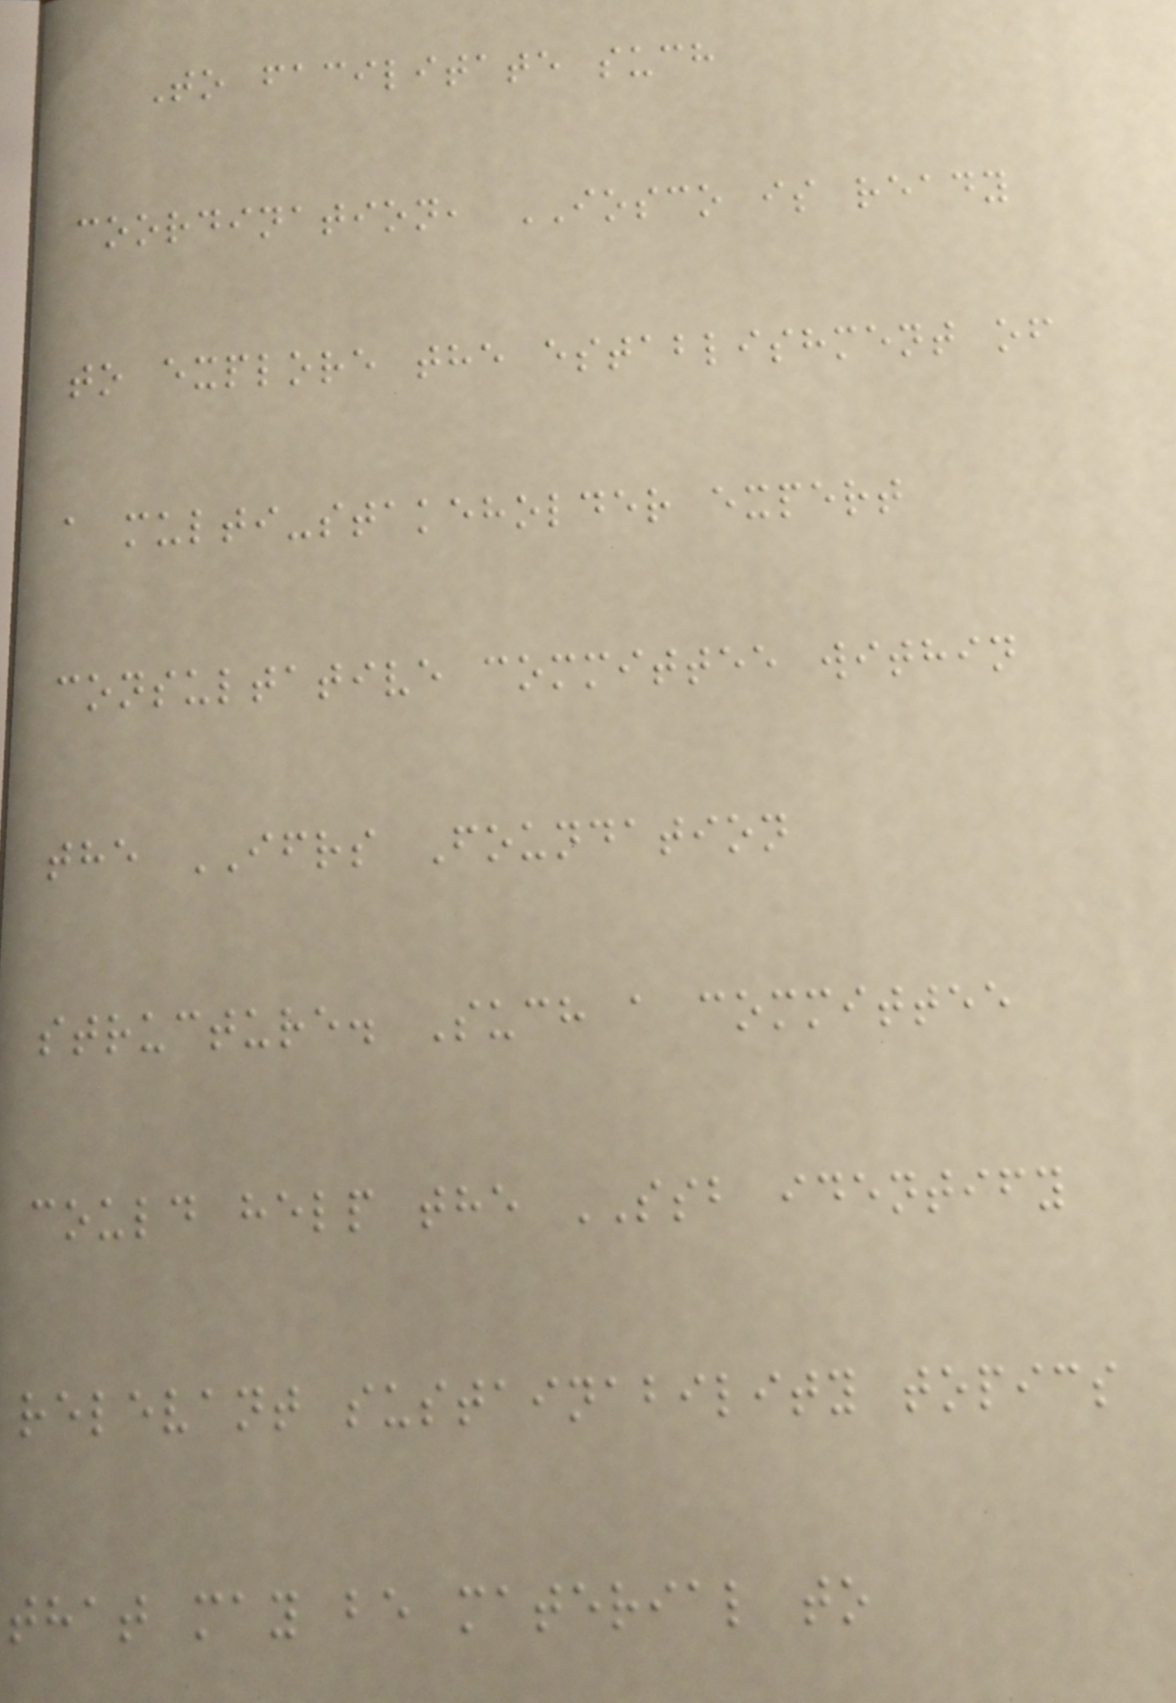To facilitate such
coordination, IOSCO is ready
to explore the establishment of
a multi-stakeholder expert
consultative committee within
the IFRS Foundation
structure. Such a committee
could help the SSB identify
relevant sustainability topics
that may be material to
